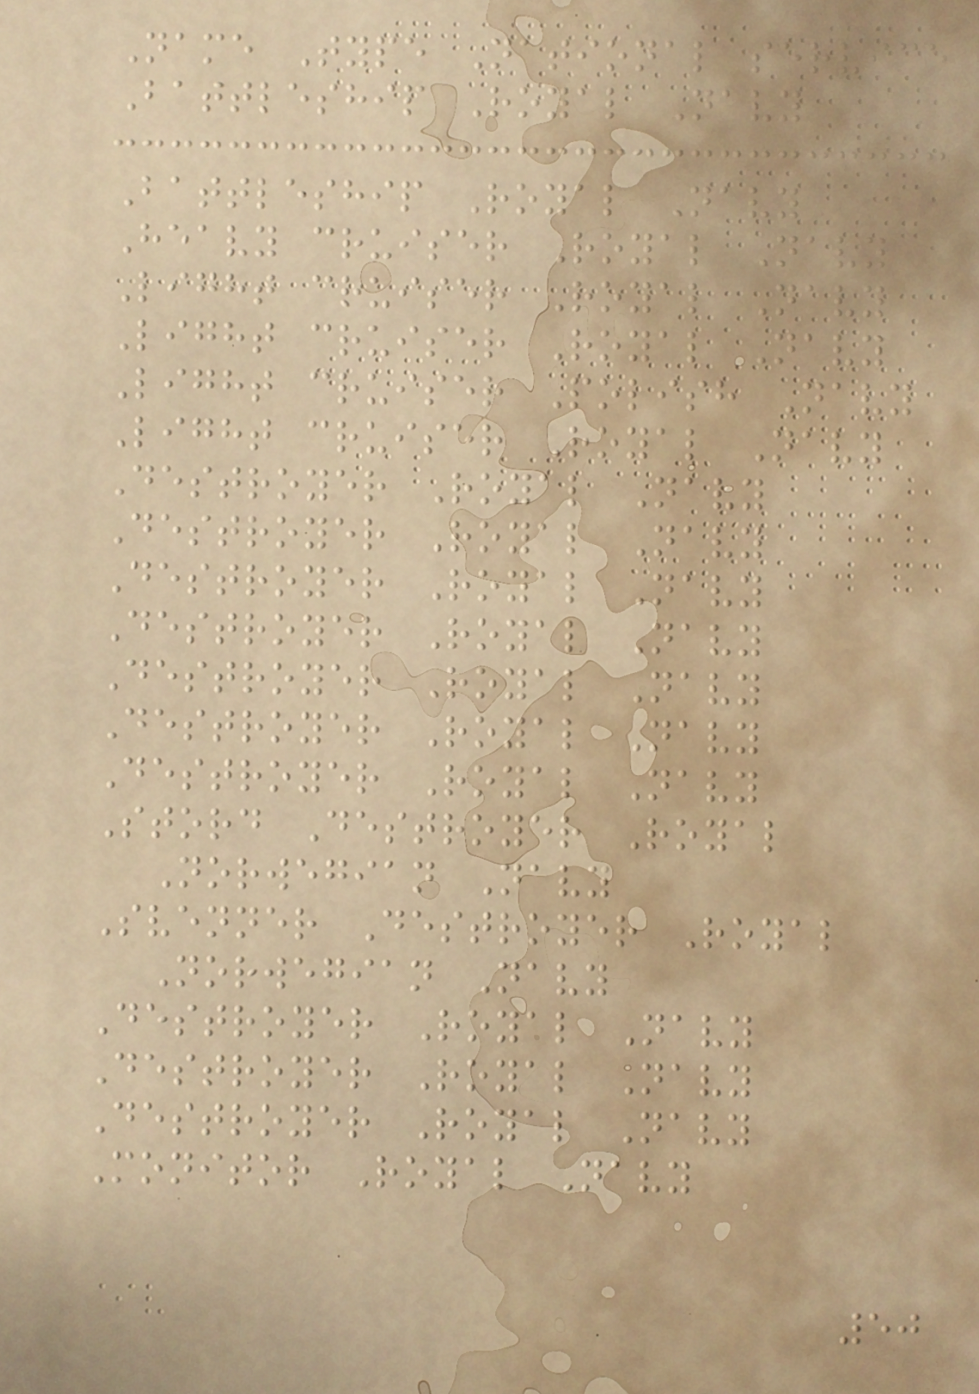Name Type National service
Battleship Royal Navy
Battleship Royal Navy
Heavy cruiser Royal Navy
Light cruiser Royal Navy
Light cruiser Royal Navy
Light cruiser Polish Navy
Light cruiser Royal Navy
Destroyer Royal Navy
Destroyer Royal Navy
Destroyer Royal Navy
Destroyer Royal Navy
Destroyer Royal Navy
Destroyer Royal Navy
Destroyer Royal Navy
Stord Destroyer Royal
Norwegian Navy
Svenner Destroyer Royal
Norwegian Navy
Destroyer Royal Navy
Destroyer Royal Navy
Destroyer Royal Navy
Monitor Royal Navy
50
